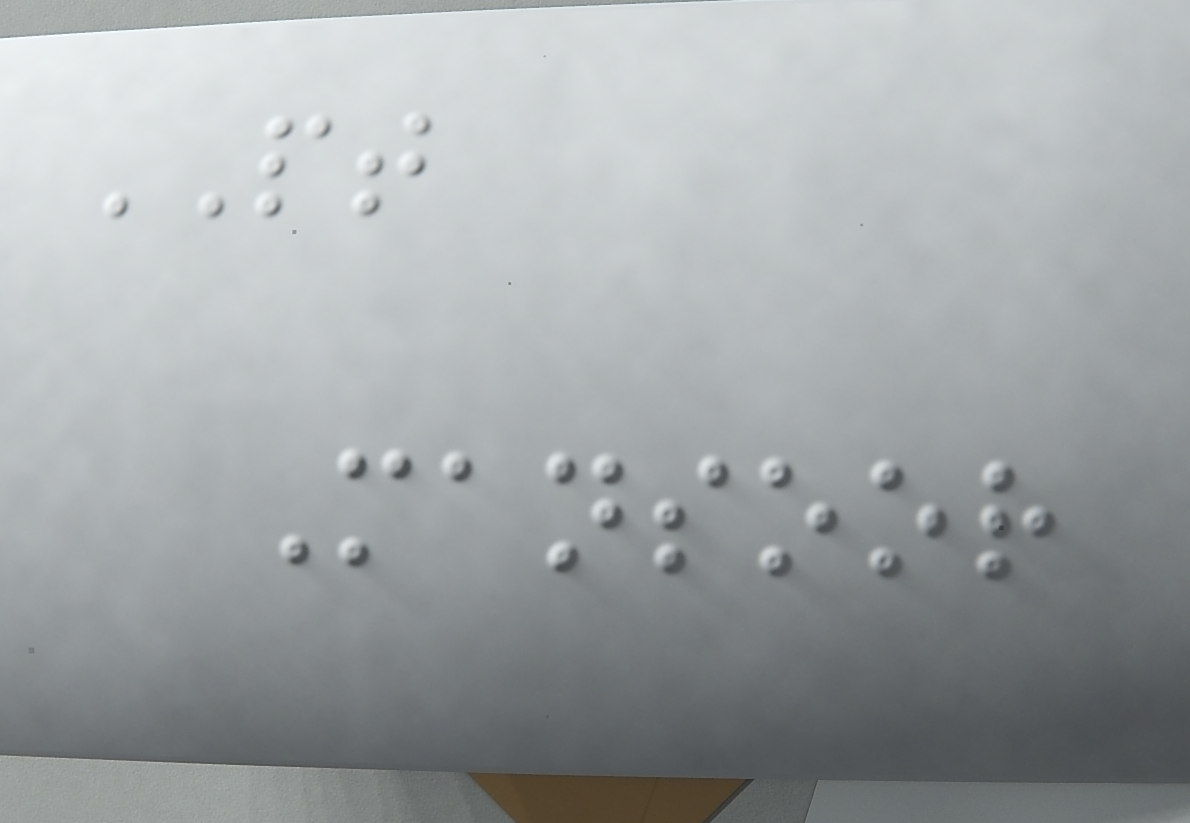PT
Mansoor
